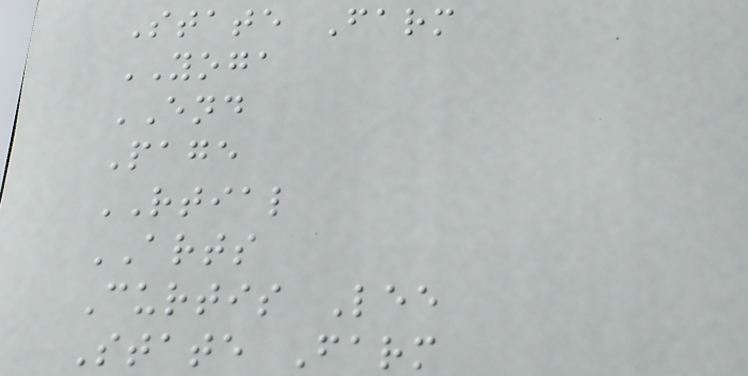State Farm
YOGA
END
Page
RTIAL
ARTS
Curtis Lee
State Farm
